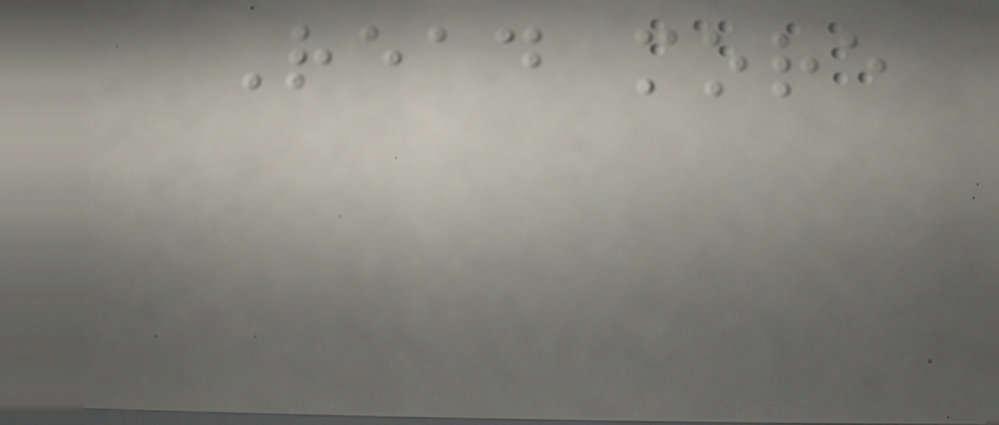Read more
